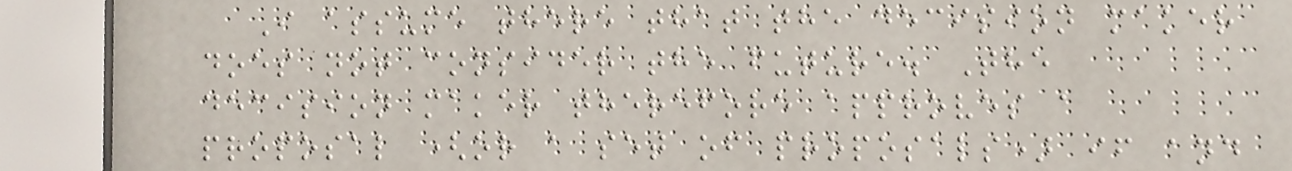I assume there that the decision maker
does not consider the future. The
decision maker therefore approves a
proposal (or a set of proposals) if and
